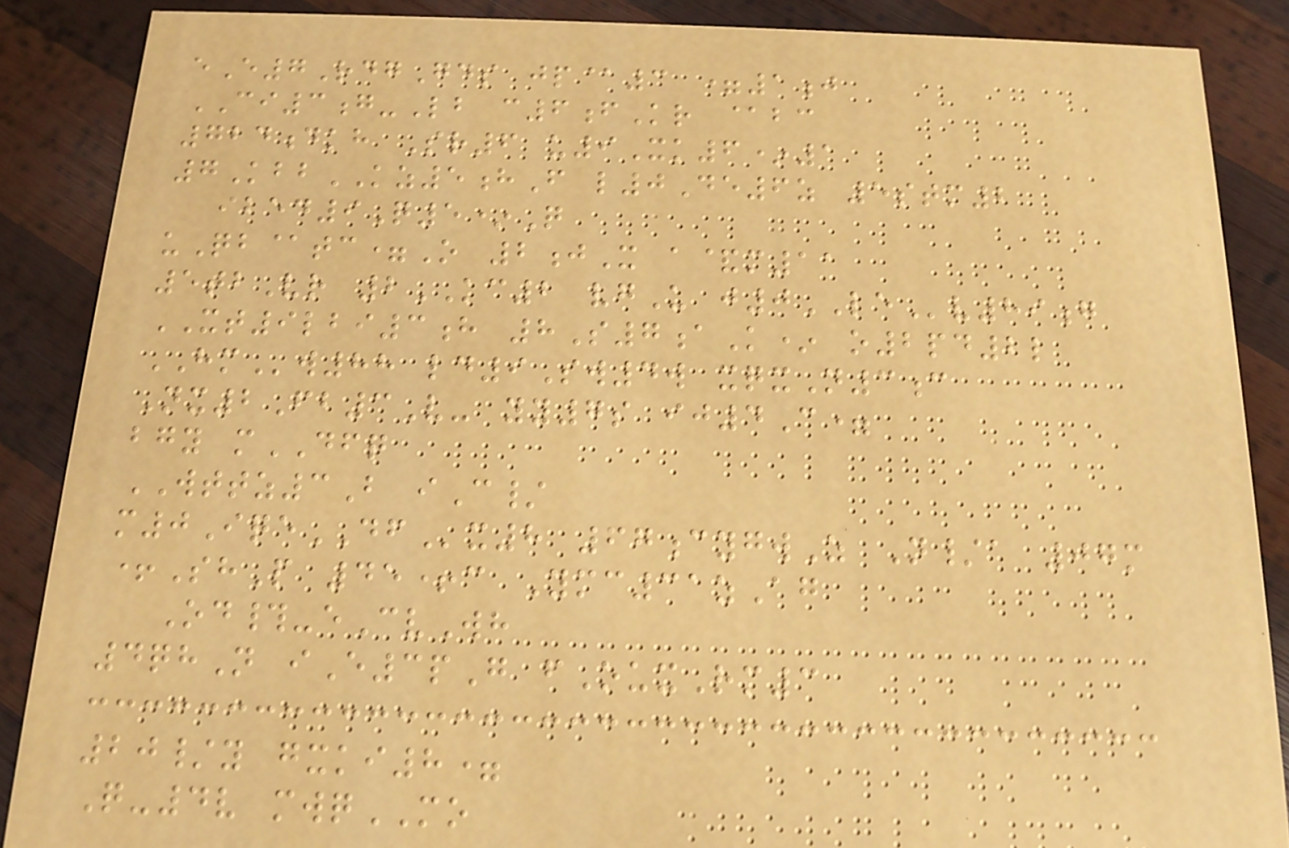eE7RdgGds jp@3 =1j
CI3g-Lb c6fKr @bc
724dkh Sr6 u9Xk6*1
7KbbKZ5hF l0De6z 5stm2
ibed9Q5*Q
uQb@tc=O 2jX a&m11
5tbVr 2KC2 vgU j0LEv89g
XT9lbi3h 8S7aK* o2pd2l
HMw88 ld9Sw4w xqxN3c
Nx2Fb3V- yy7s ij4C=
bgy mDFQ
WTTZ3B iC/
m0IqeDFx8 67cygwZ N/a 07m
+ShP 45+c Ymc31zAg
Od#-eCvWh
4qhN iE3pG fOuxRm3
20/y gxki8=
Q-4v mwqMO
